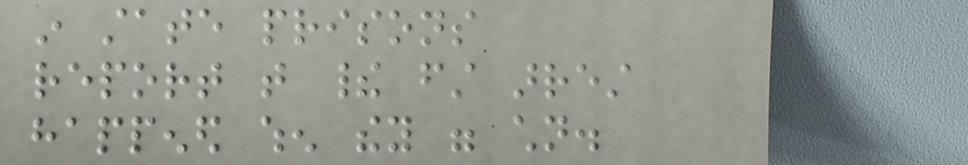in state prisons
report that their first arrest
happened when they were children.
